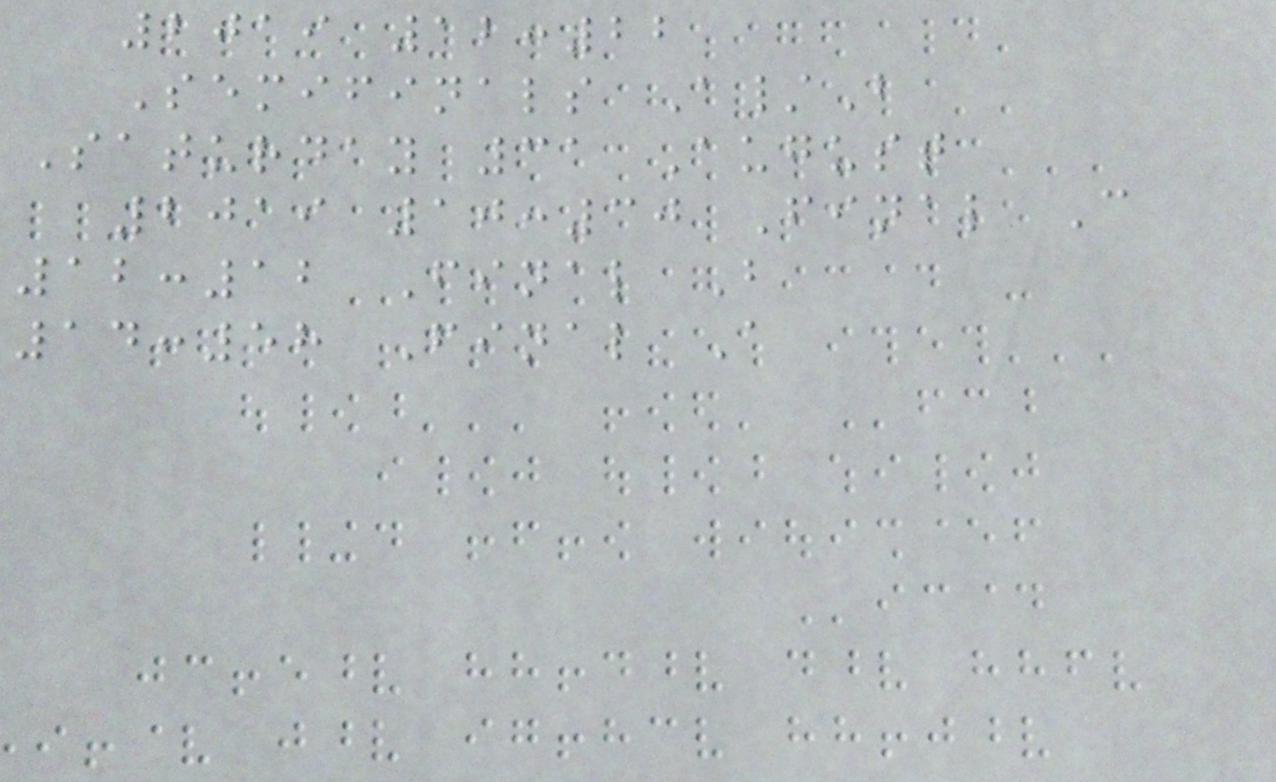2019 12:22
Semifinals A/B
Saturday 31 August
2019 10:30 Final C
12:12 Final B
14:58 Final A
